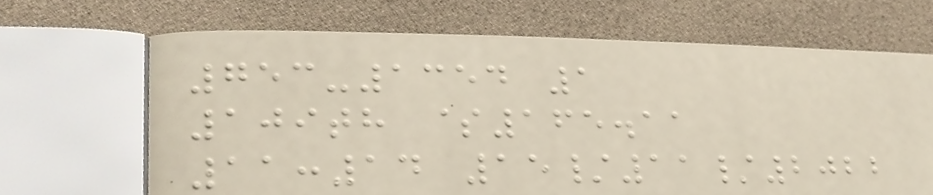753-1354 1
109th $165.11
11:14 15/11/2022
